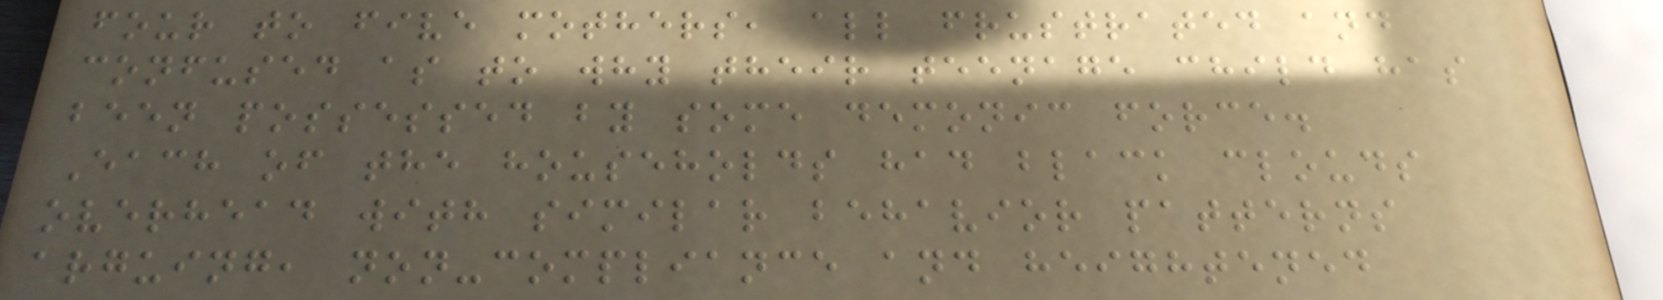four to five mothers, all frustrated and
confused as to why their teenage child has
been possessed by some demonic force.
Each of the households had black clouds
overhead with similar behavior patterns
arguing, non-compliance and heightened
